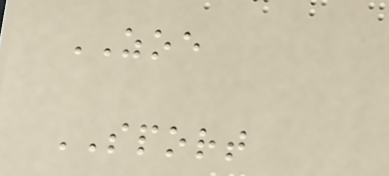ZOE
SPORT
